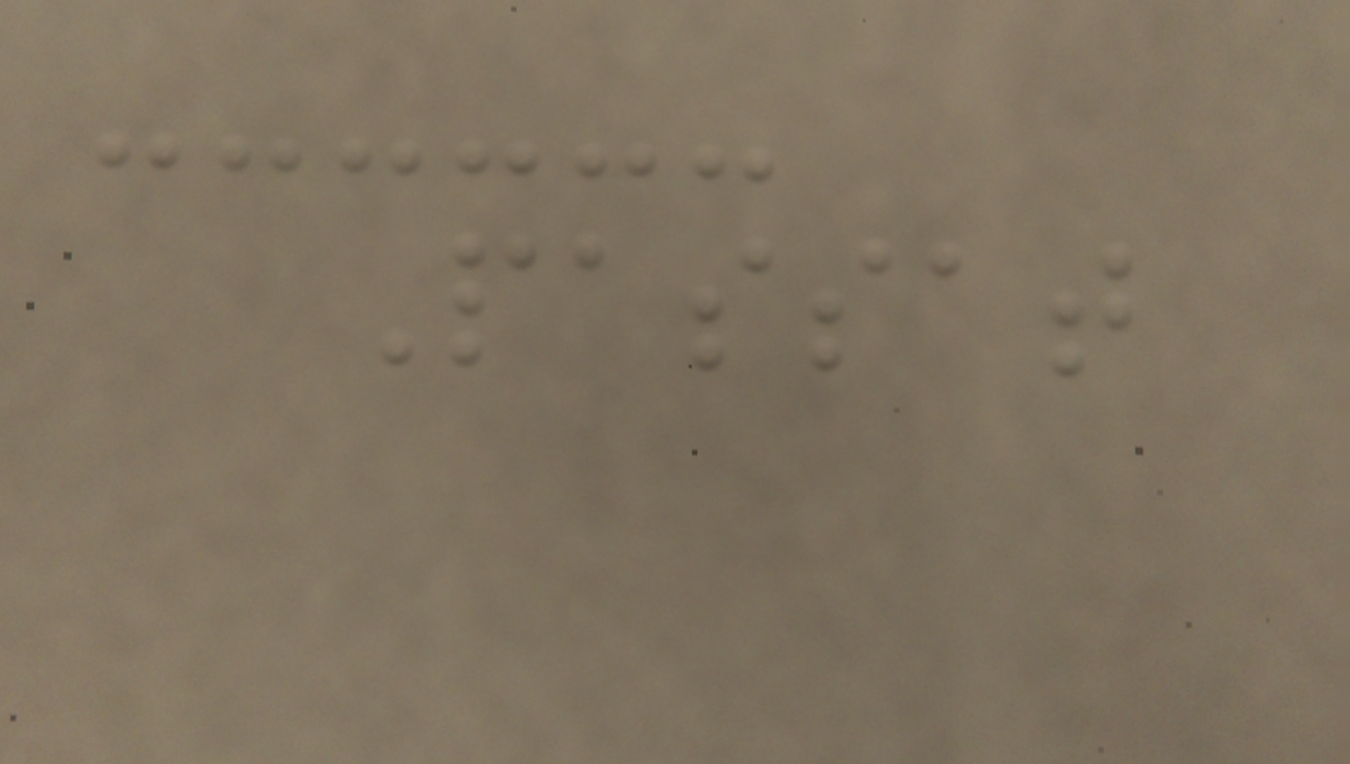Passat
